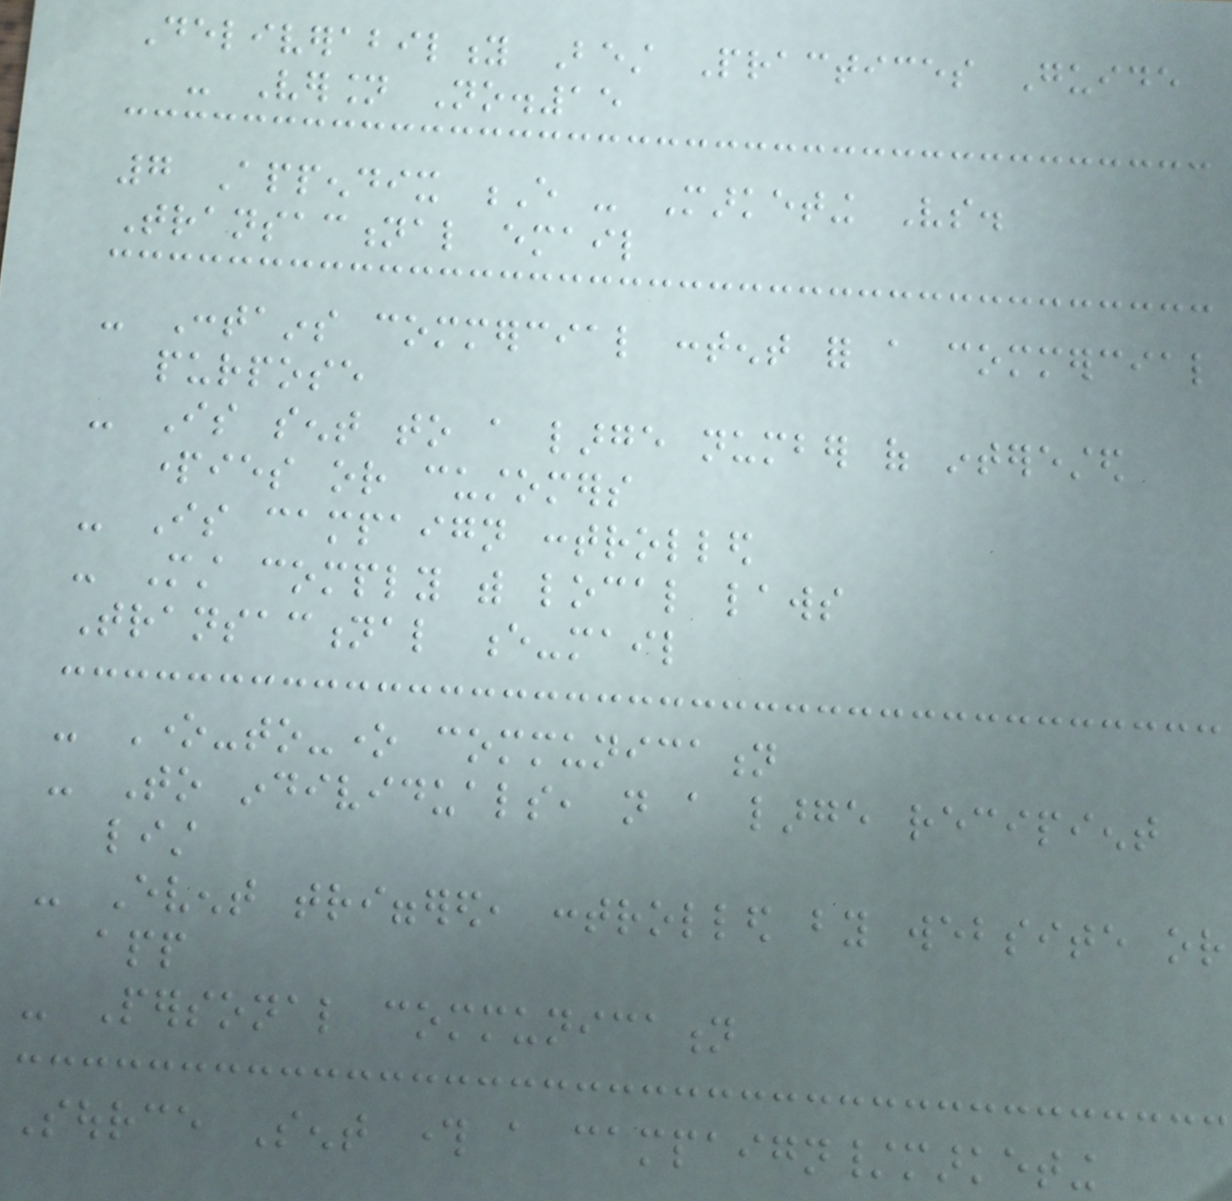Deliverability Best Practices Guide
- Version No.15
7 Appendix E - Marketing Vs.
Transactional email
- Contains commercial content for a commercial
purpose
- Is sent to a large number of interested
parties or customers
- Is campaign controlled
- Must comply with local laws
Transactional e-mail
- One-to-one communication
- To individuals, not a large recipient
list
- Event triggered, controlled by website or
app
- Personal communication
Source Sent through a campaign/marketing
